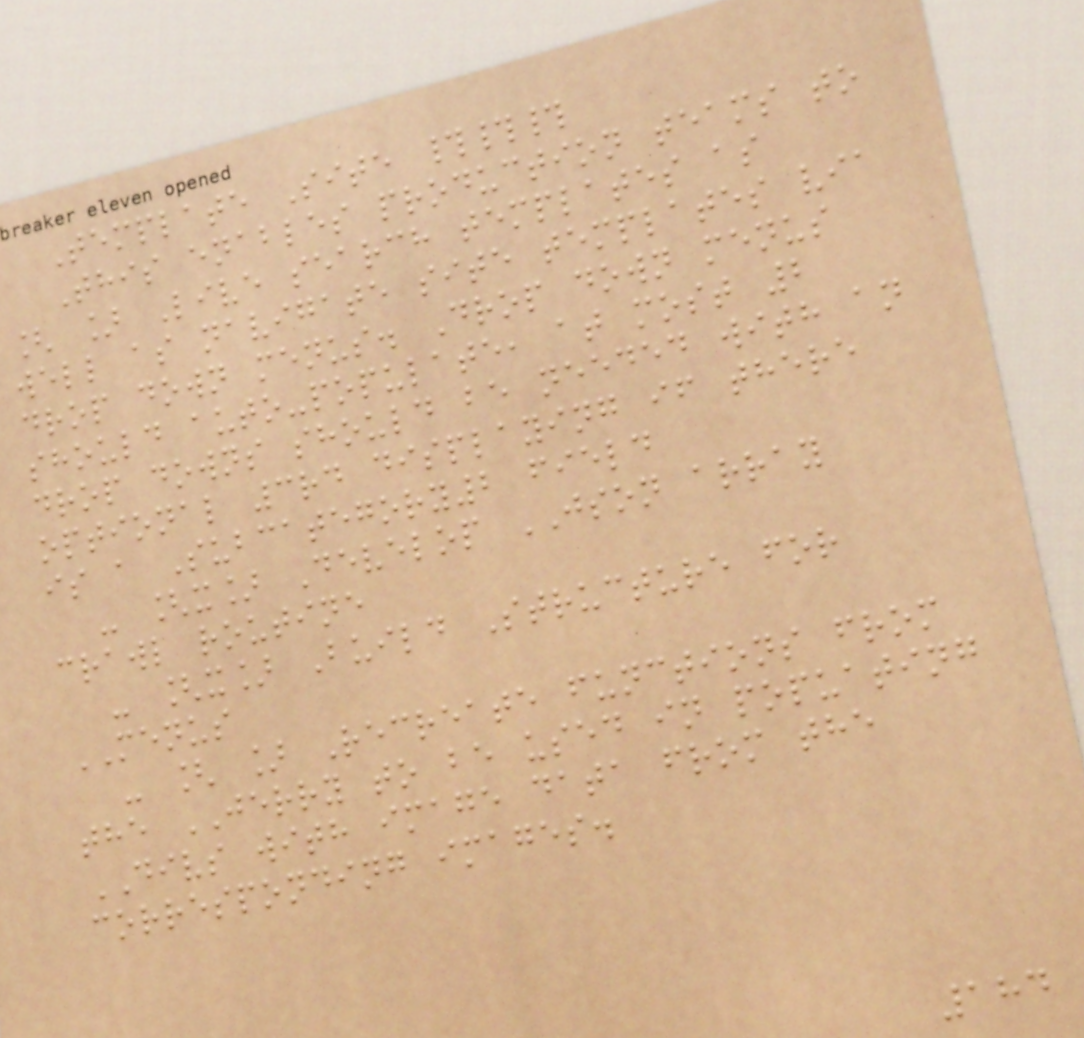Template Site ###
This enables production teams to
[ ] Live search templates as
well as navigate site templates via
drop down menus. Drop down menus
should auto-populate, at most 2
drop downs should be needed with an
optional 3rd displaying if there
is a Subcategory2 field
- [x] Develop JSON array
crawl routine
- [x] Build Structure for
MENUS
- [ ] Recreate functions from
the JERRY to be used in popuating
DIVS with image data from the
corresponding images.
184
